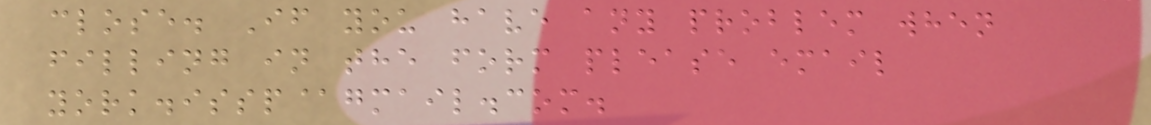close. If you have any problem when
filling in the form please email
york.issp@gmail.com.
